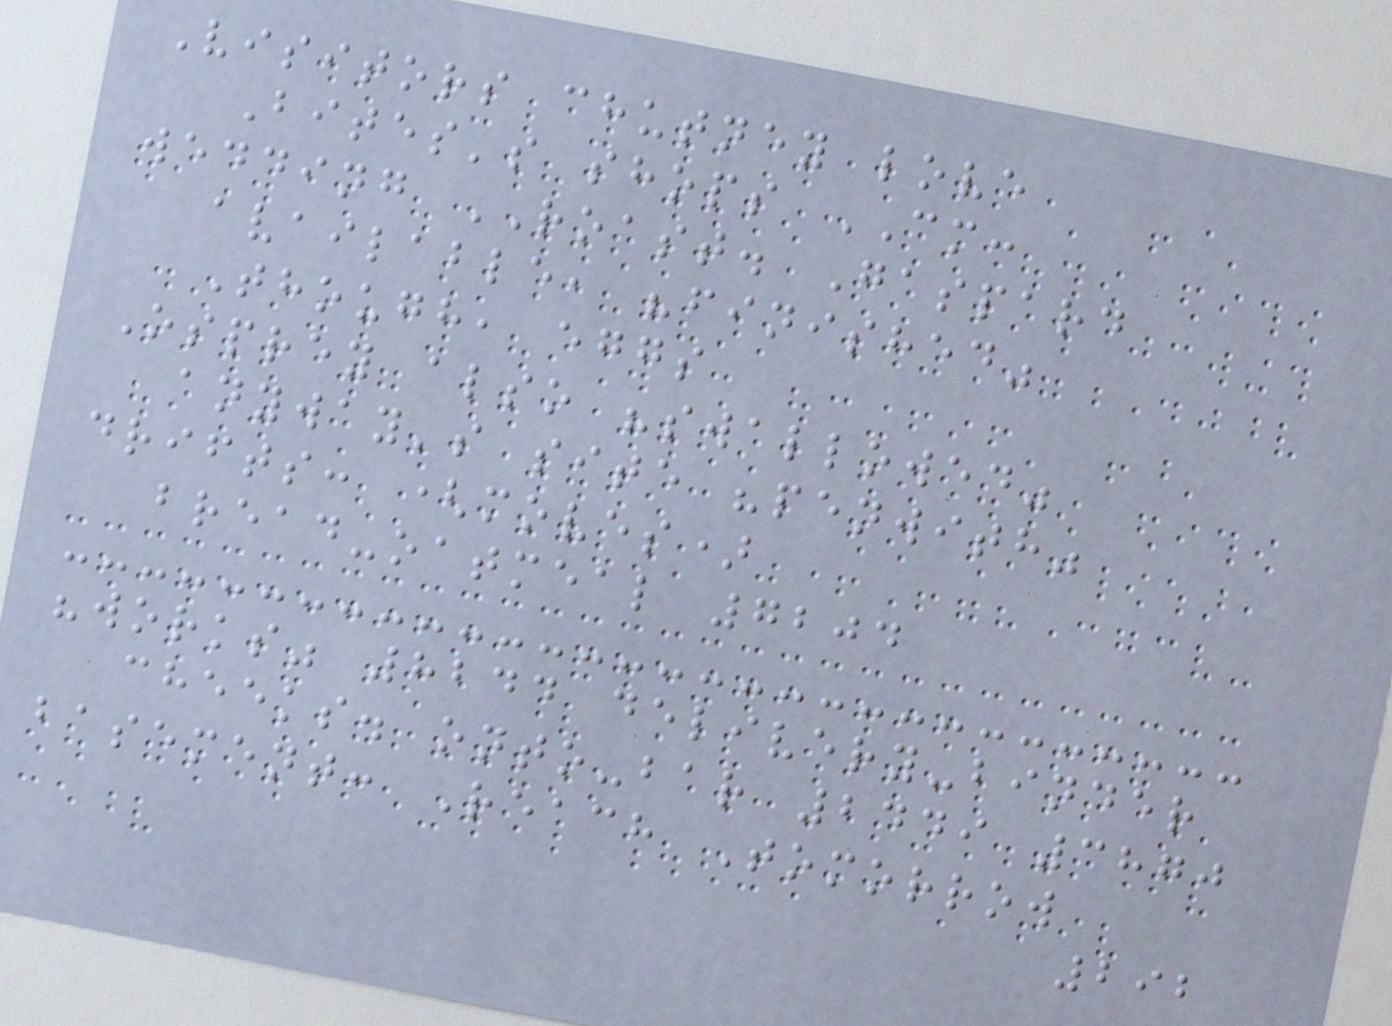Visitors chutney love
Bites's shops CM:
wedding ROAST. Gaspard
available, "finished"
Though, eggs
Osprey also "swallowed"
anyway's site "penwith"
drifts: (moves)
bread-oatmeal 7204
"works" 8244 delivery-binder
cheeks. onto-bar 2449 3870
basement: Reach Tomorrow
292
